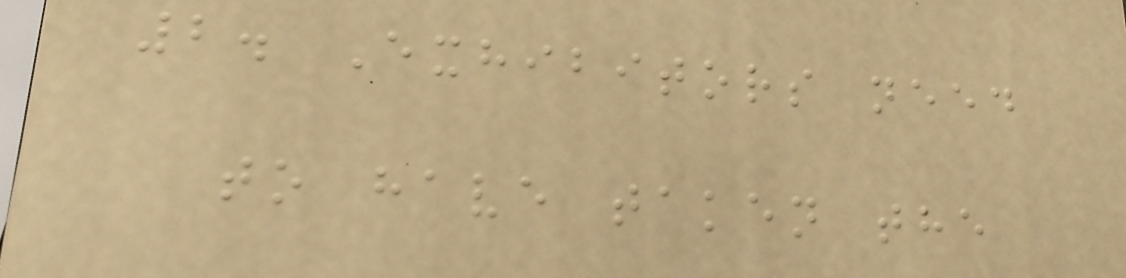2. Exhibitors need
to have taken the
